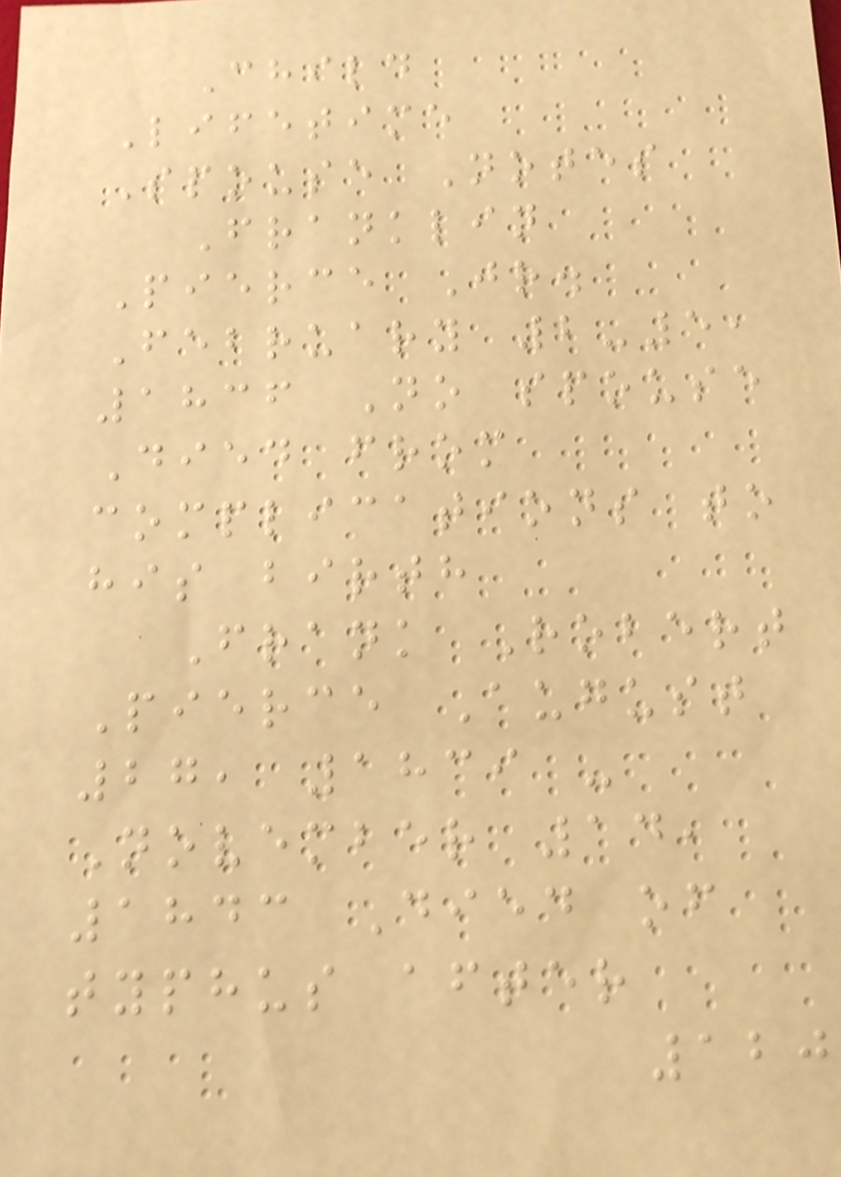Child
Lifetime
Spouse Notes
Franklin
Pierce Jr.
February 2-5,
1836 No spouse
Died from
complications to
his birth
Frank Robert
Pierce August
27, 1839 -
November 14,
1843 Died of
typhus after
120
